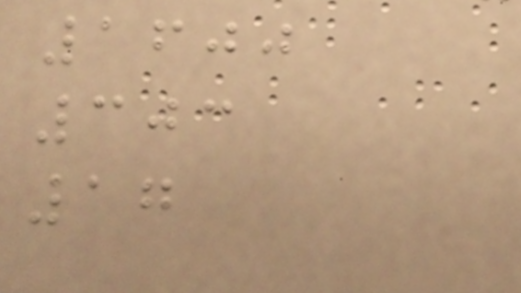1600
303
17
